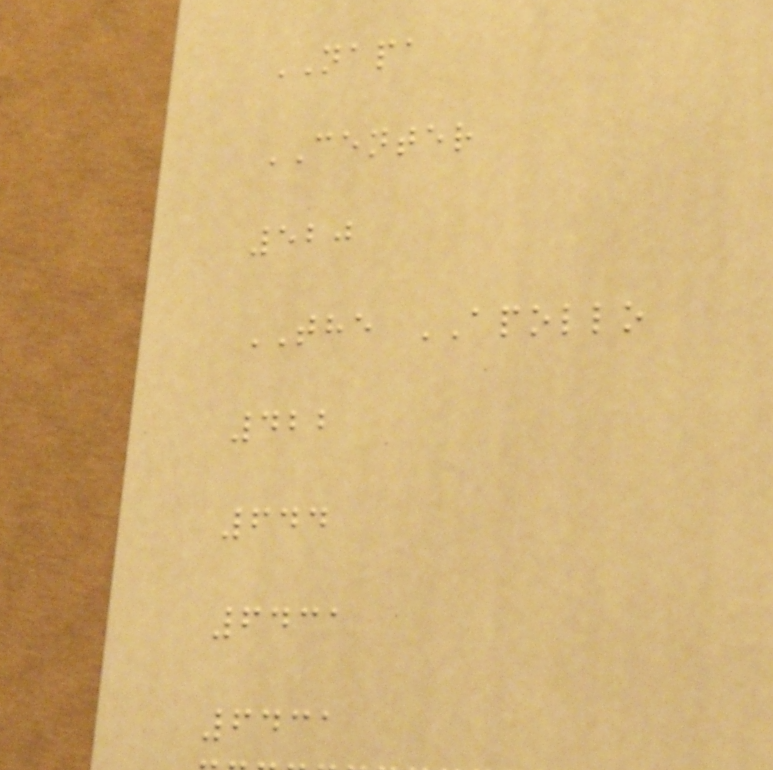NAPA
CENTER
520
THE APOLLO
422
644
6431
6431
